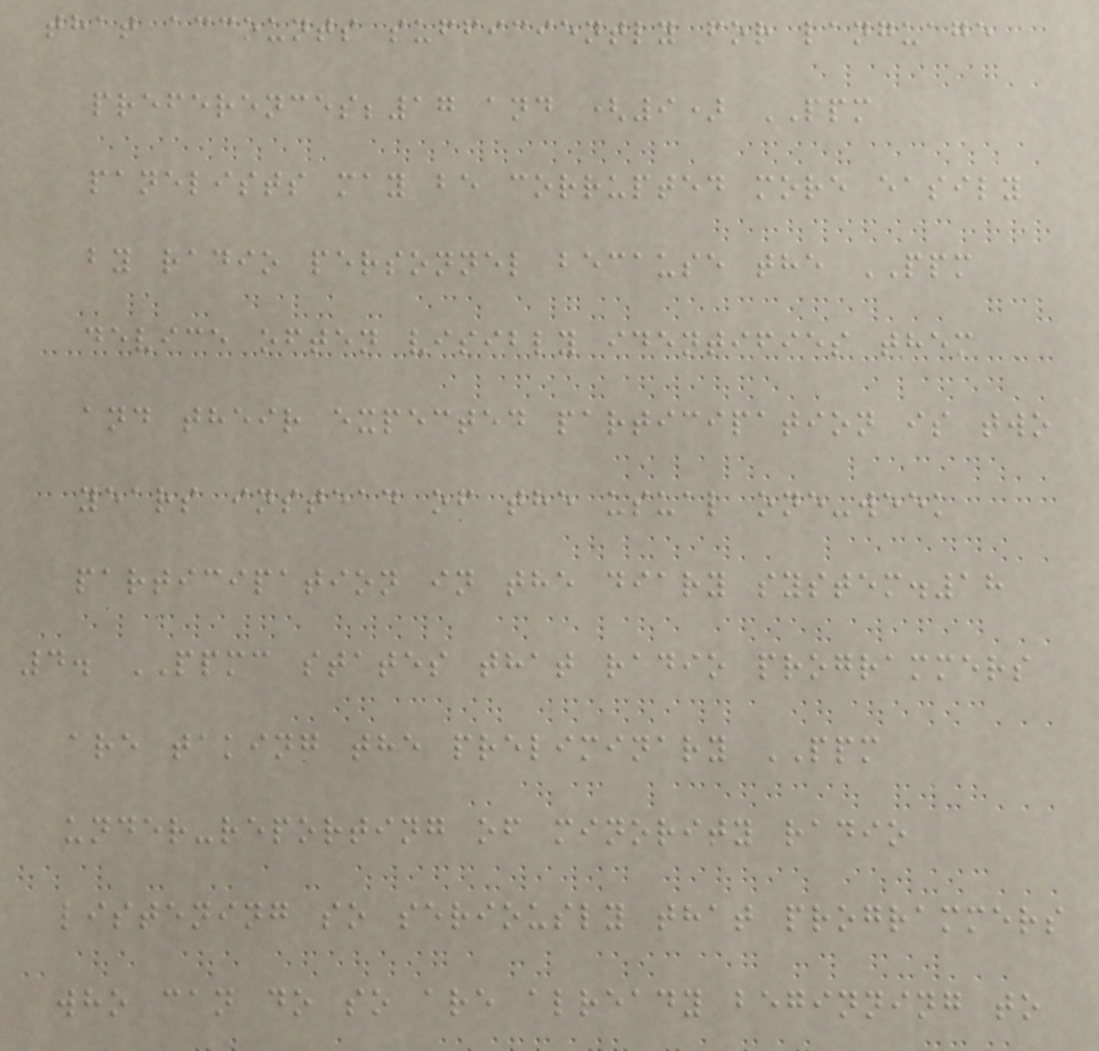that accounts sufficiently for language
preferences;17 and (9) PPM
panelists may be corrupted more easily
by radio personnel because the PPM
device often visibly identifies them
and their expected participation is two
years instead of the usual one-week
participation in the diary system.18
4. PPMC states that radio programmers
are taking the preliminary PPM
under-reporting of minority radio
listening so seriously that programmers
who can do so are already beginning to
